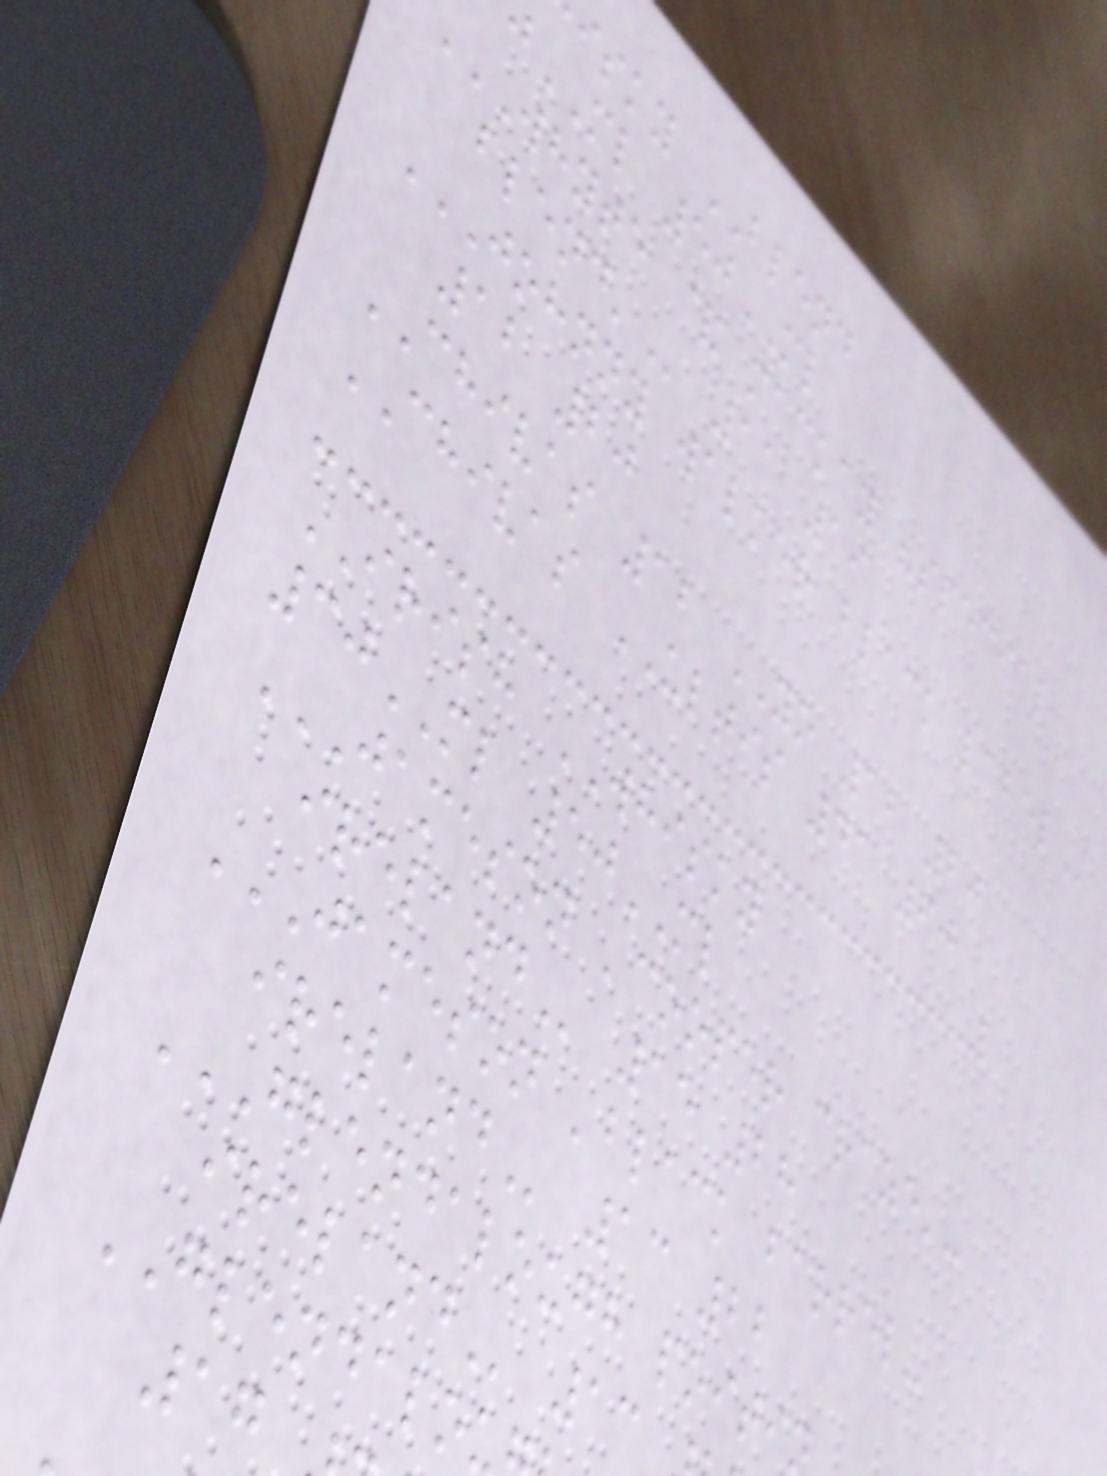isky BLEND
ML 50ML
WHYTE & mackay "special
11 19
JOHNNY WALKER BLACK LABEL
12 20
CHIVAS 12 YO 12 20
CHIVAS ULTIS 41 60
IRISH WHISKY
30ML 50ML
JAMESON 'COOPER CRAZE'-
15 28
JAMESON 'BLACK BARREL-
13 22
GLENDALO
